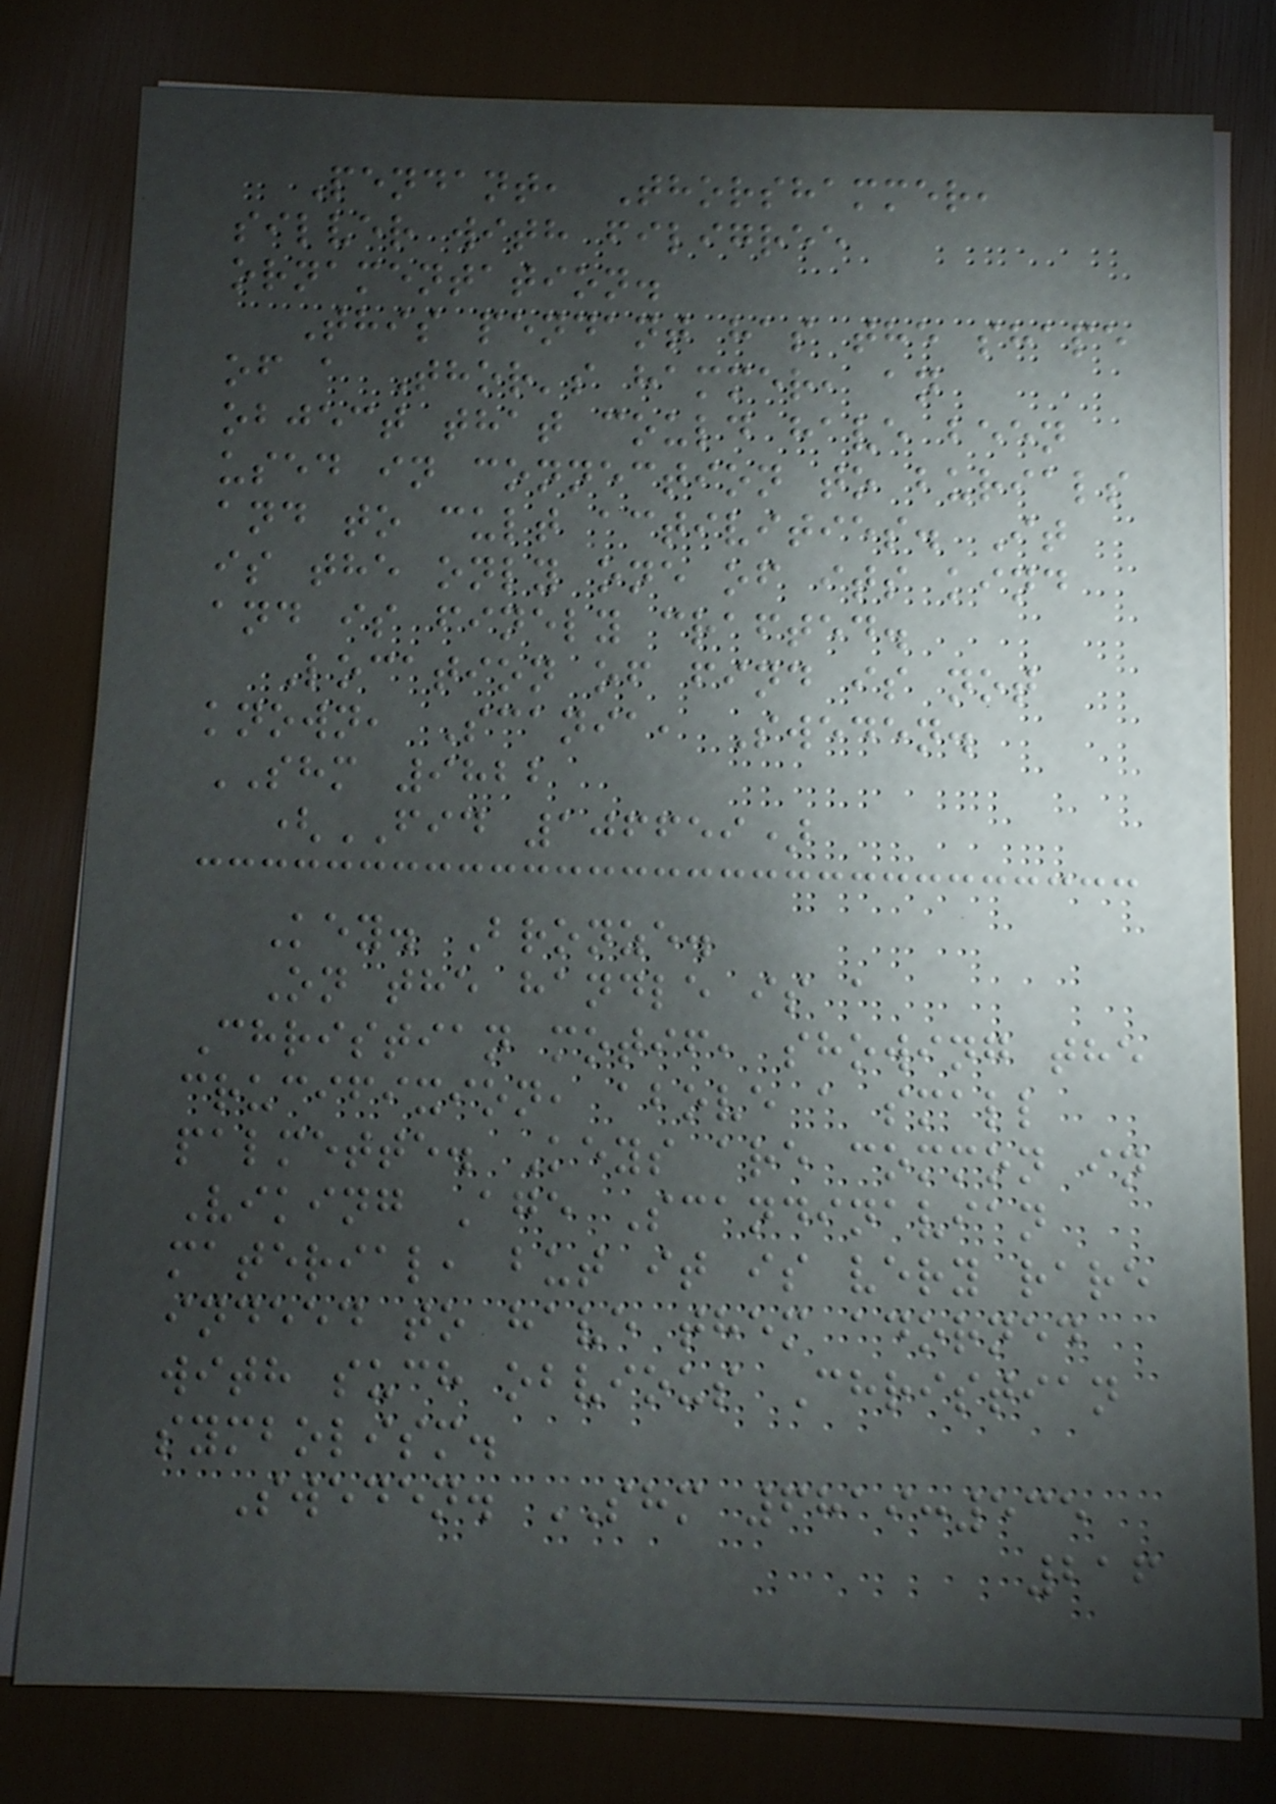Pendant, Thorshammer,
silver with filigree
ornamentation.
This pendant has the shape
of a Thor's hammer, an
object that could have been
used in connection to burials
and to cult activities. It
is the only one of its kind
and is finely crafted.
Location of find is not
known, Scania, Sweden.
SHM 9822
(FID 106659)
Key. Bronze.
On the handle is a
Christian motif, showing the
crucifixion, above a small
palmette. Keys are common in
Viking Age Scandinavian
material, but it is very rare
indeed to have them adorned
with such obvious Christian
symbolism.
Sweden. SHM 6819:535
216
